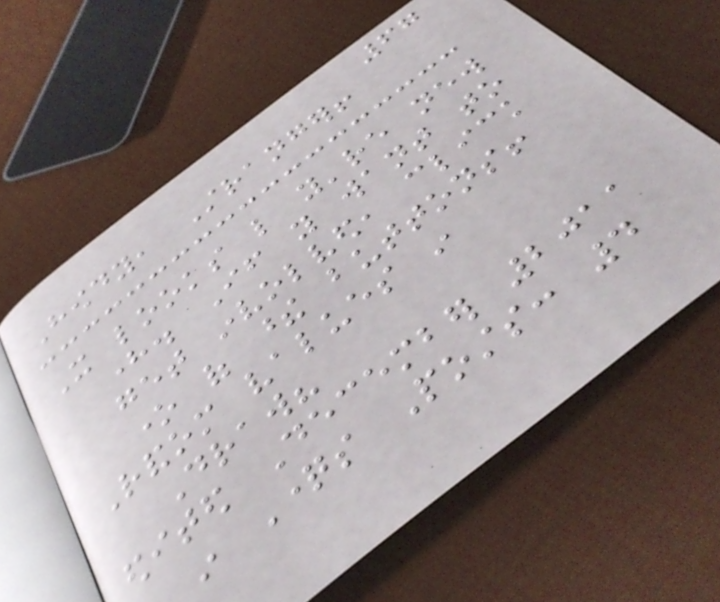67
Howdy, Stranger!
It looks like you're new
here. If you want to
get involved, click
one of these buttons!
Random values in
Draw?
edited December 2011
in Questions Posts: 4
